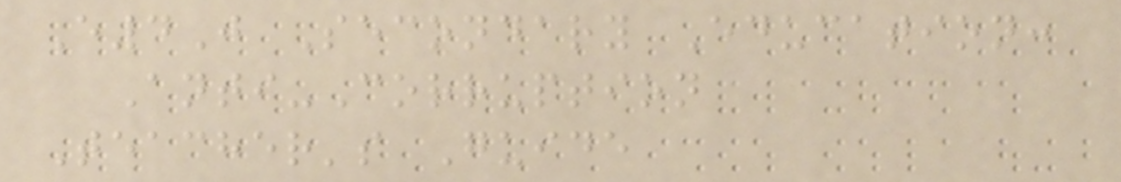E4J Secondary Education:
Anti-Corruption
Teacher's Guide
